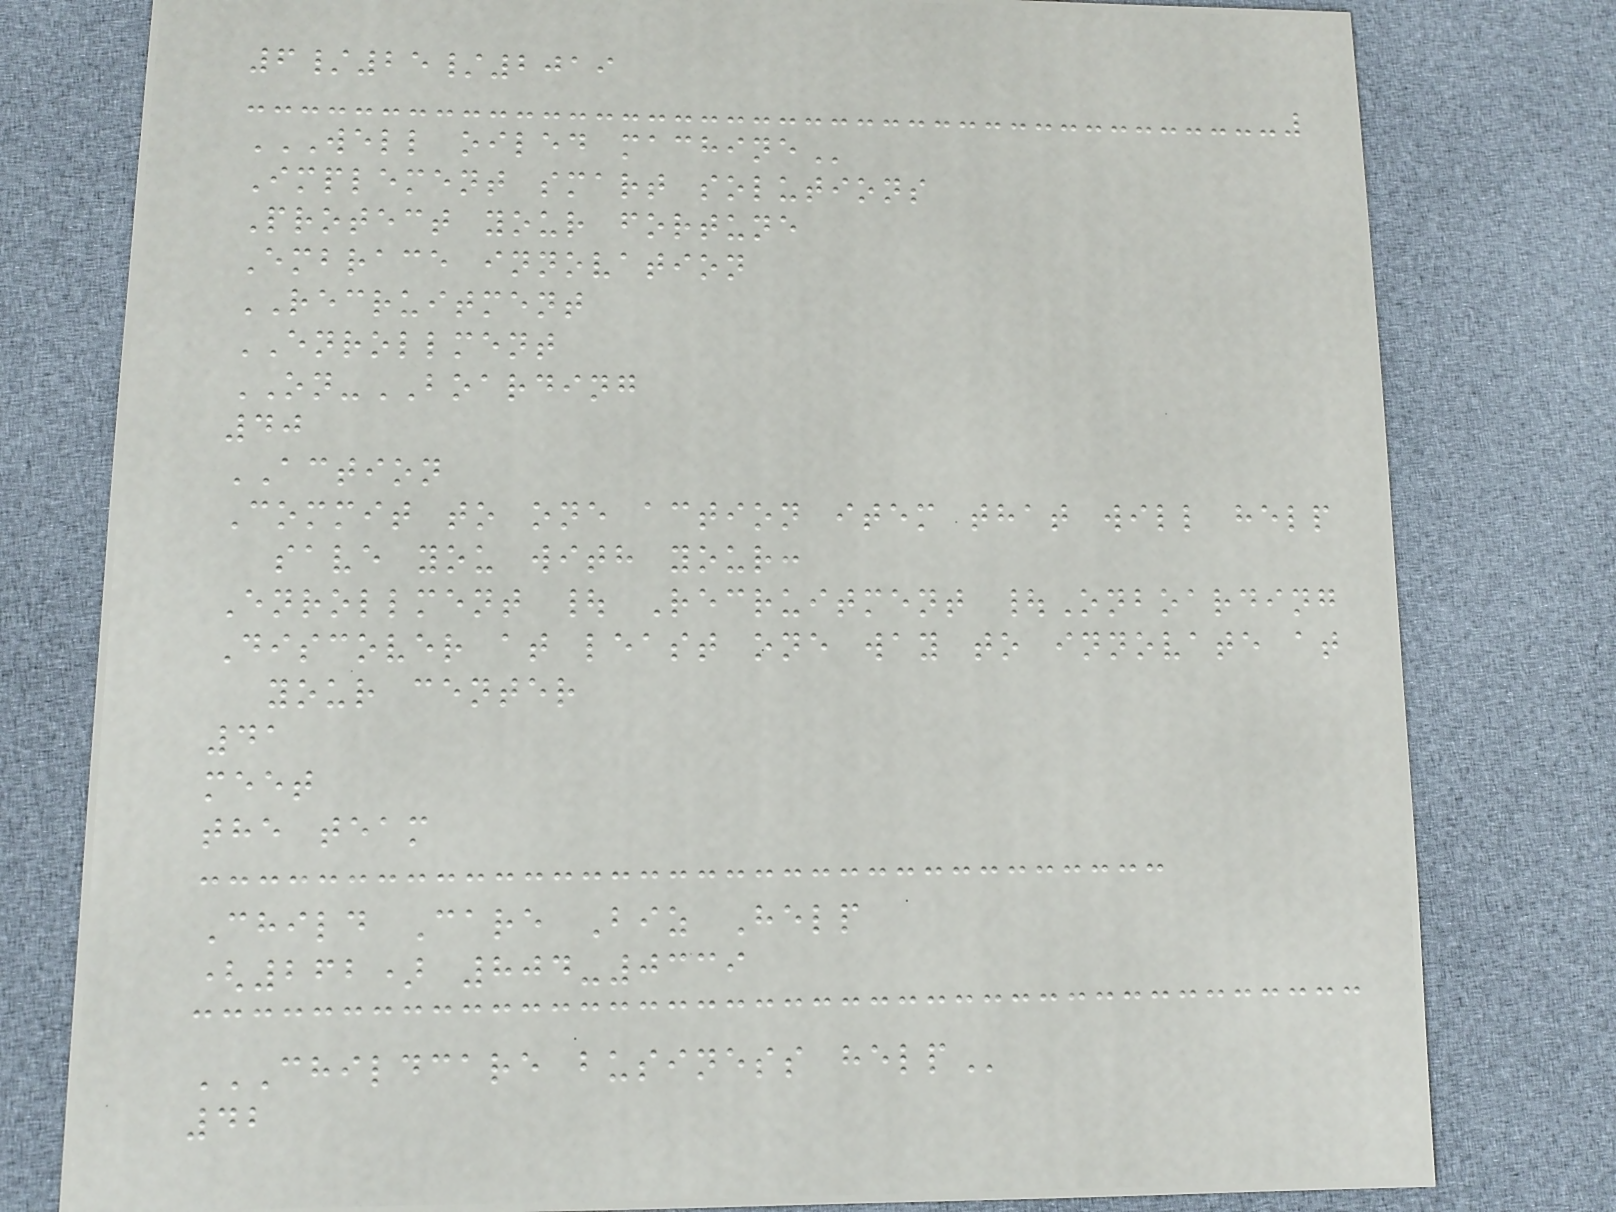6/25/2019
WELL OILED MACHINE
Implement smart solutions
Protect your fortune
Embrace innovation
RECRUITMENT
ENROLLMENT
ON-BOARDING
40
ACTION
Commit to one action item that will help
save you with your:
Enrollment | Recruitment |Onboarding
Discover at least one way to innovate at
your center
41
meet
the team
Child Care Biz Help
(262) 804-0339
CHILDCARE BUSINESS HELP
42
